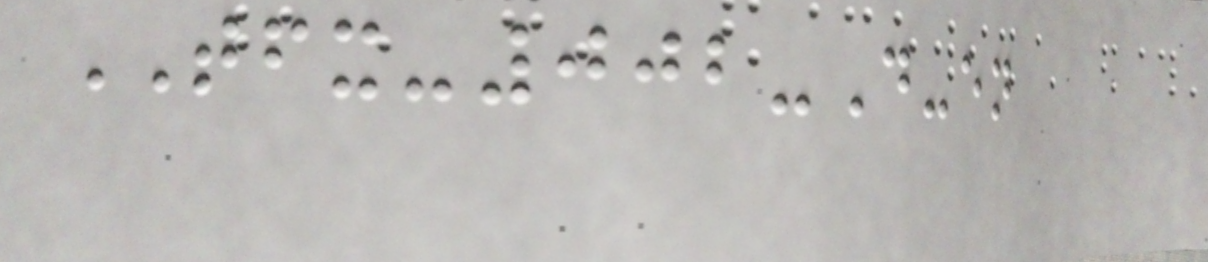TFX-002-D-en
